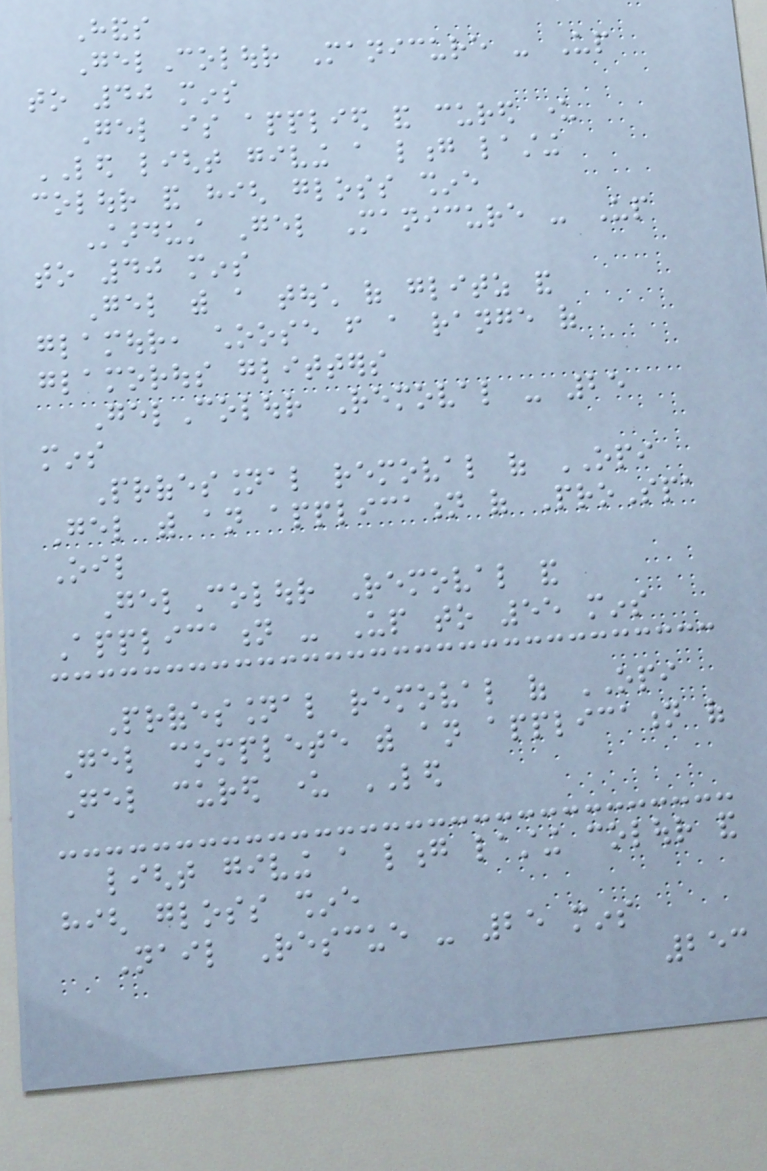Hands
GelColour Manicure - Up
to 40 mins
Gel is applied and cured under
LED light giving a long lasting
colour and high gloss shine
Stardust Gel Manicure - Up
to 40 mins
Gel with a touch of glitz and
glamour, choose from a range of
glamorous glitters
GelColour Removal - 25
mins
Professional removal of OPI
Gel with an application of ProSpa
Oil
GelColour Removal and
Application - Up to 55 mins
Professional removal of OPI
Gel complete with an application of
Gel cured under LED
light giving a long lasting colour and
high gloss shine
Nail Rescue - 25 mins
253
